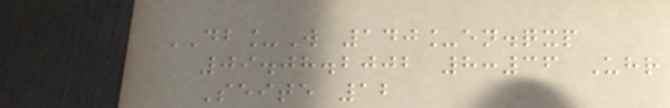DB_W 140_en.qxp
09.08.2002 8:36 Uhr
Seite 12
